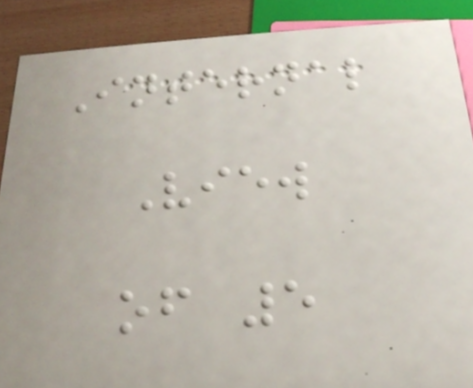Internal
View
of 5
